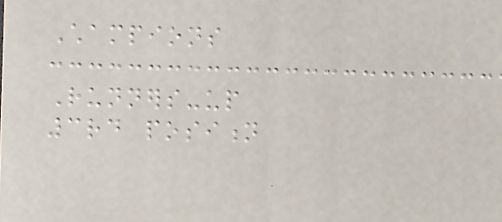Champions
Runners-up
3rd position
